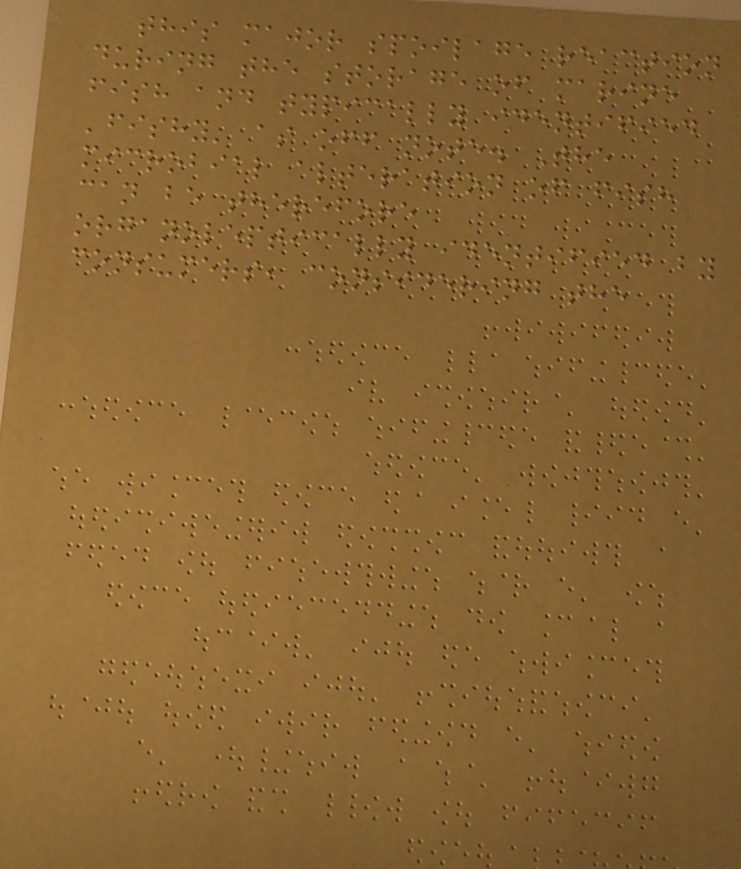this major spoilage reaction
during the storage of marine
fish and typically identified
'fishy' as off note. The
microbial alteration of fish
can be therefore
organoleptically identified by
consumers, considering the
